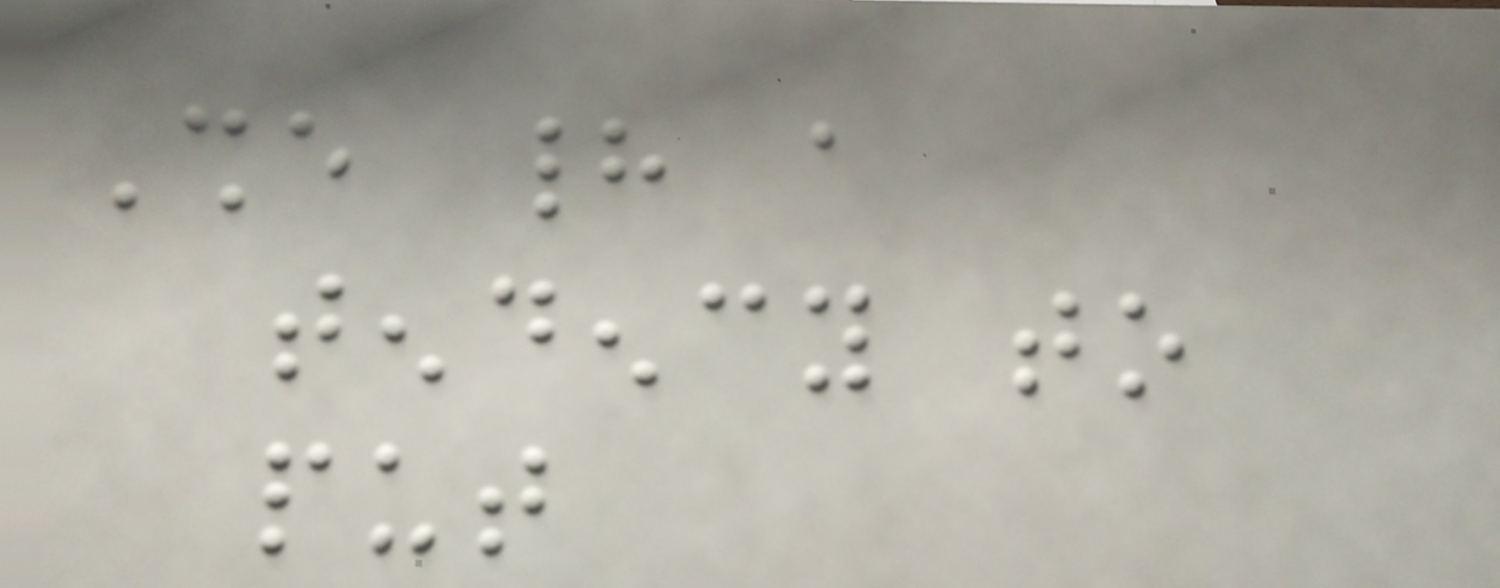She had a
tendency to
put
